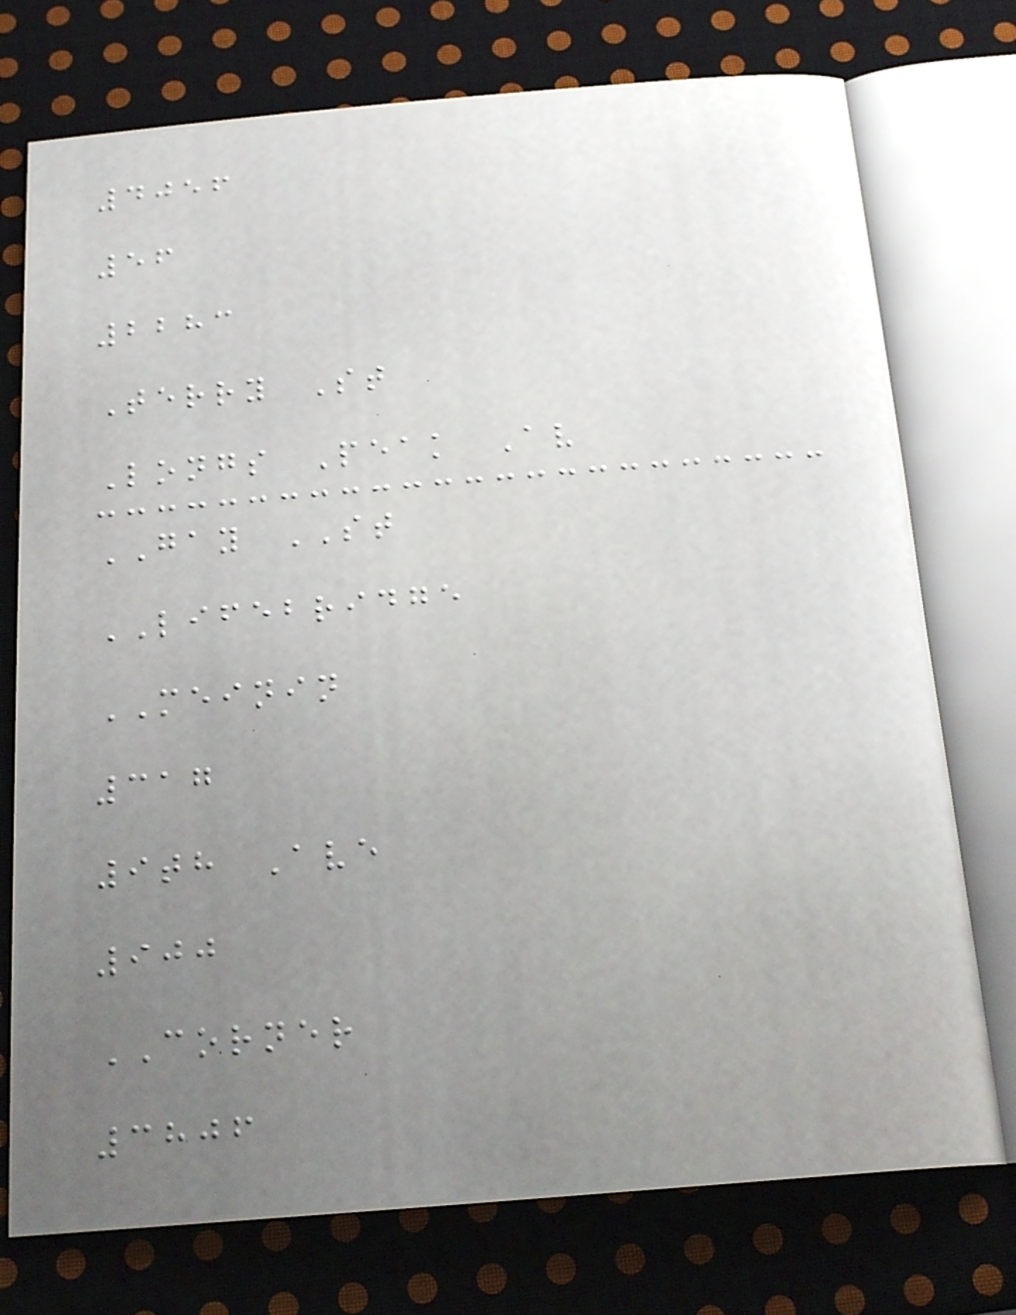4056
56
2283
Terry St
Longs Peak Av
GAY ST
LIFEBRIDGE
MEININ
317
9th Ave
900
CORNER
3806
